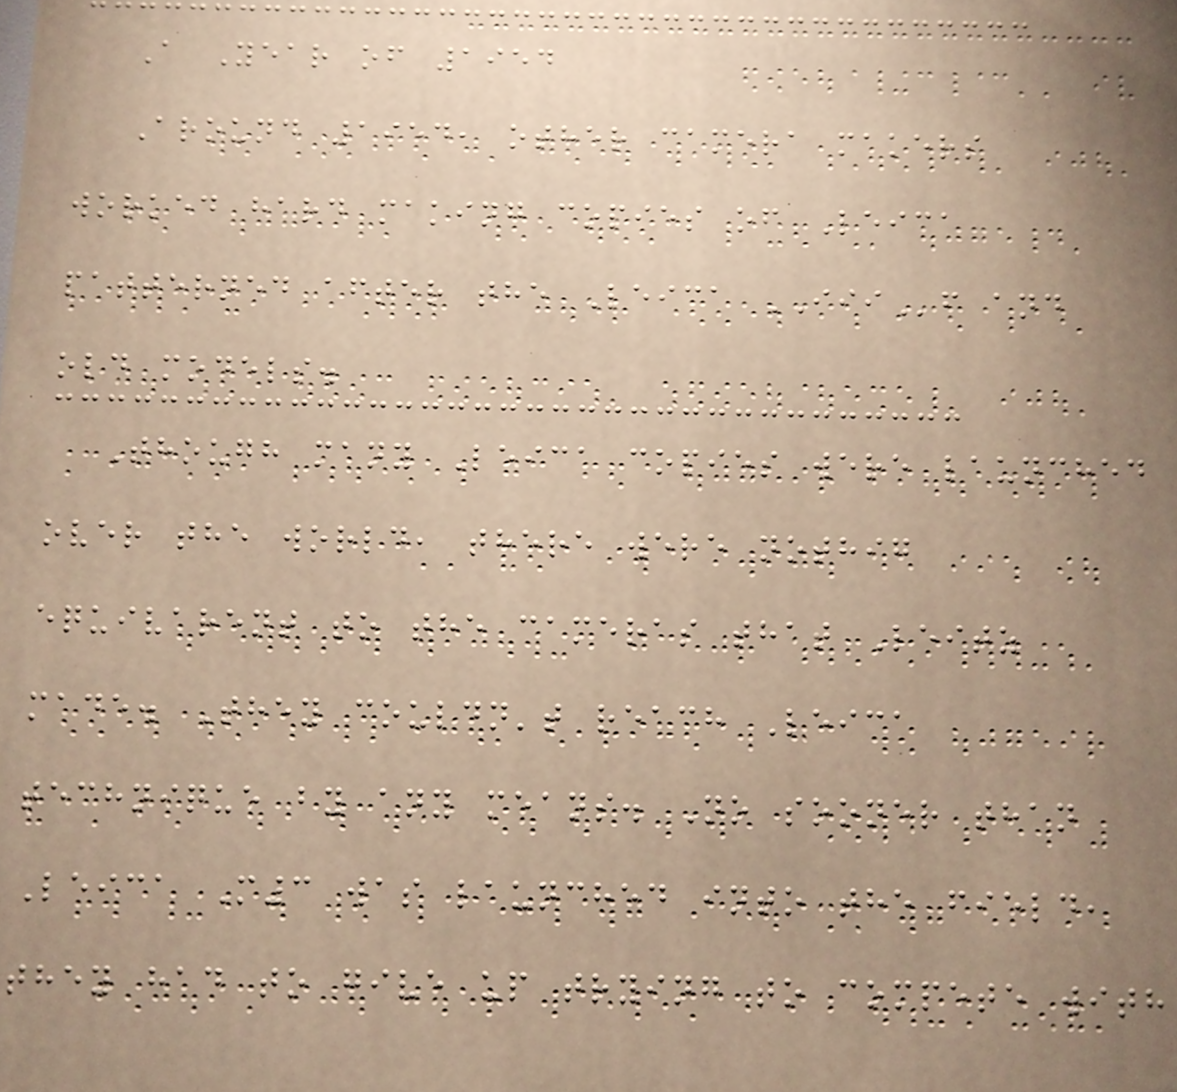A Year of 1954
Around 1954, other camera makers
worked hard making copies of Leica
patterned after the Leica IIIf and
old models.
Though many Leica copies were launched
over the world, there were nothig
equivarent to the cameras that Leitz
made. They couldn't reach Leica
technique by any means. No sooner than
Leica M3 was launched into the field,
they had to give up trying to compete with
